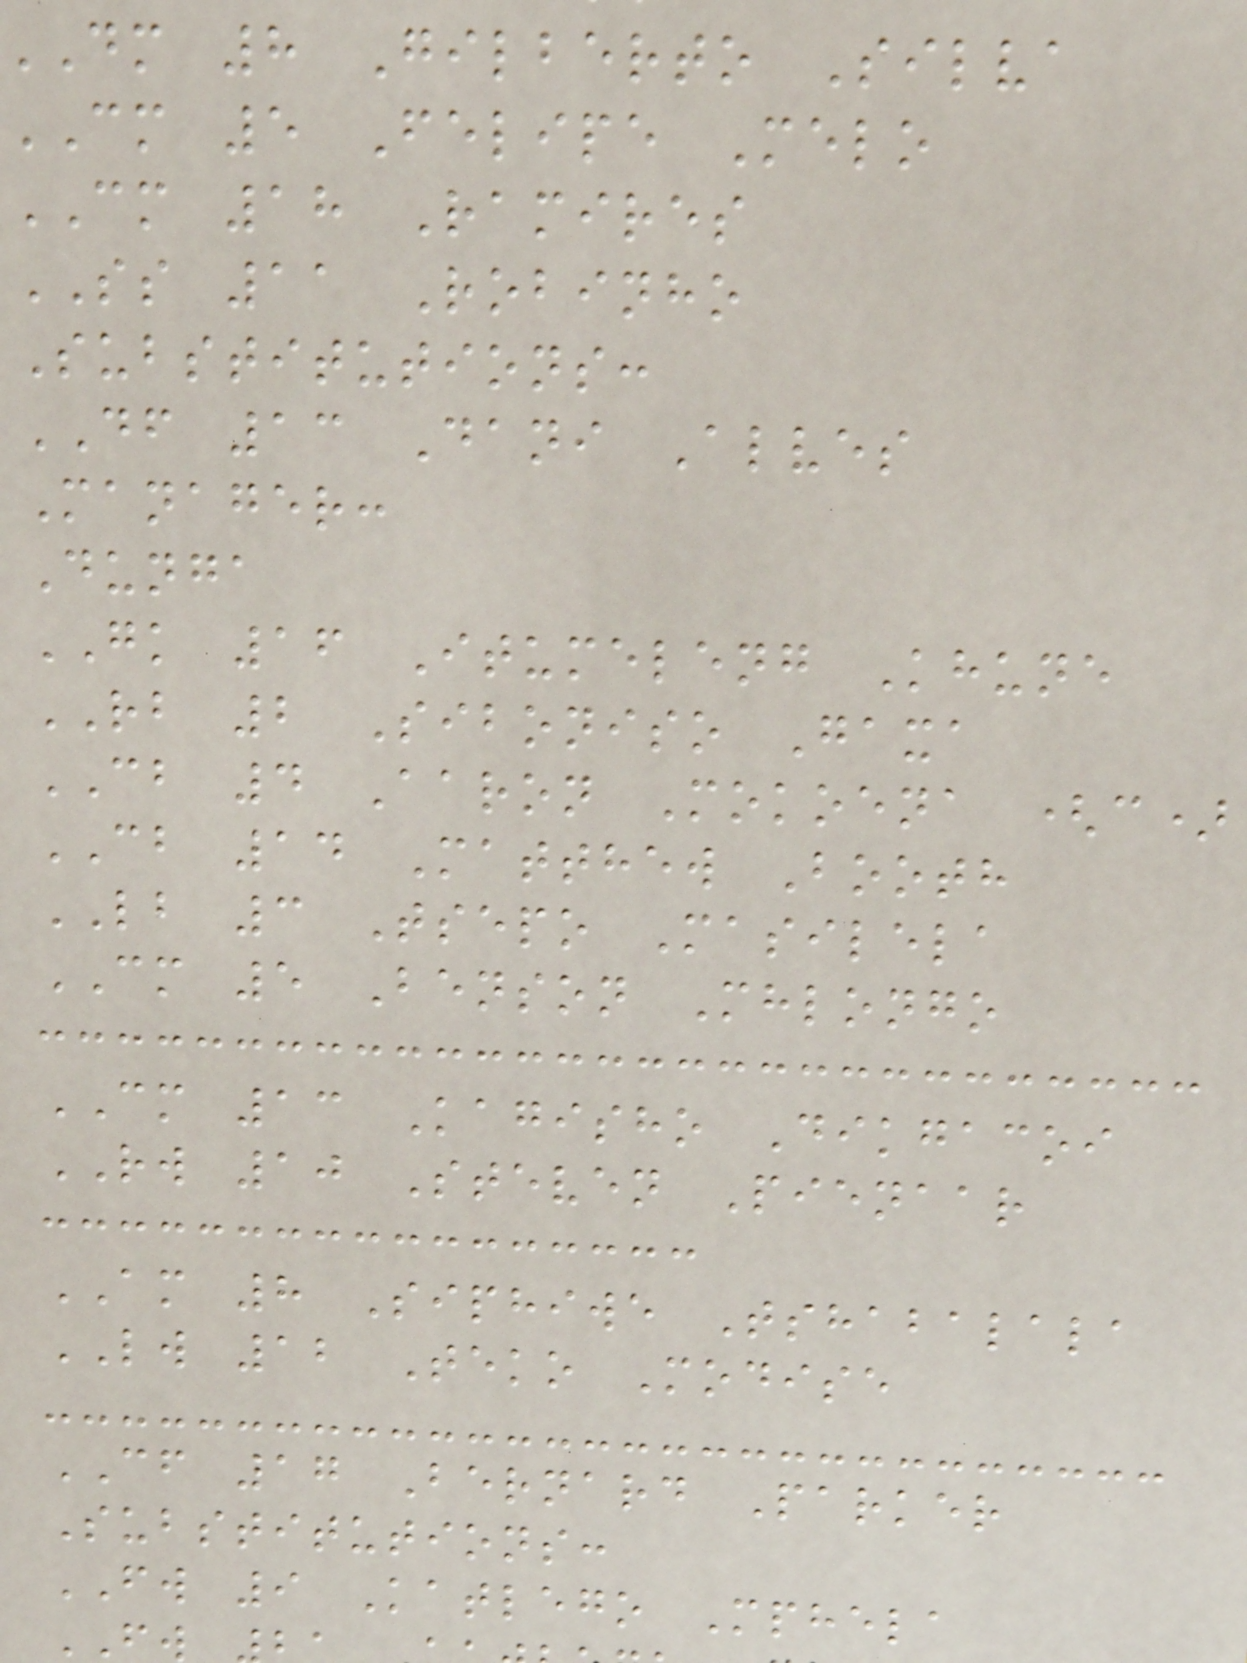dm 8 Gilberto Silva
CM 5 Felipe Melo
CM 18 Ramires
SS 11 Robinho
Substitutions:
DF 13 Dani Alves
Manager:
Dunga
GK 16 Itumeleng Khune
RB 2 Siboniso Gaxa
CB 4 Aaron Mokoena (c)
CB 14 Matthew Booth
LB 3 Tsepo Masilela
CM 5 Benson Mhlongo
CM 13 Kagisho Dikgacoi
RW 10 Steven Pienaar
AM 8 Siphiwe Tshabalala
LW 12 Teko Modise
CF 17 Bernard Parker
Substitutions:
FW 9 Katlego Mphela
